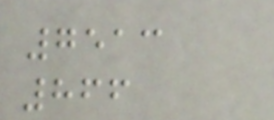7513
866
